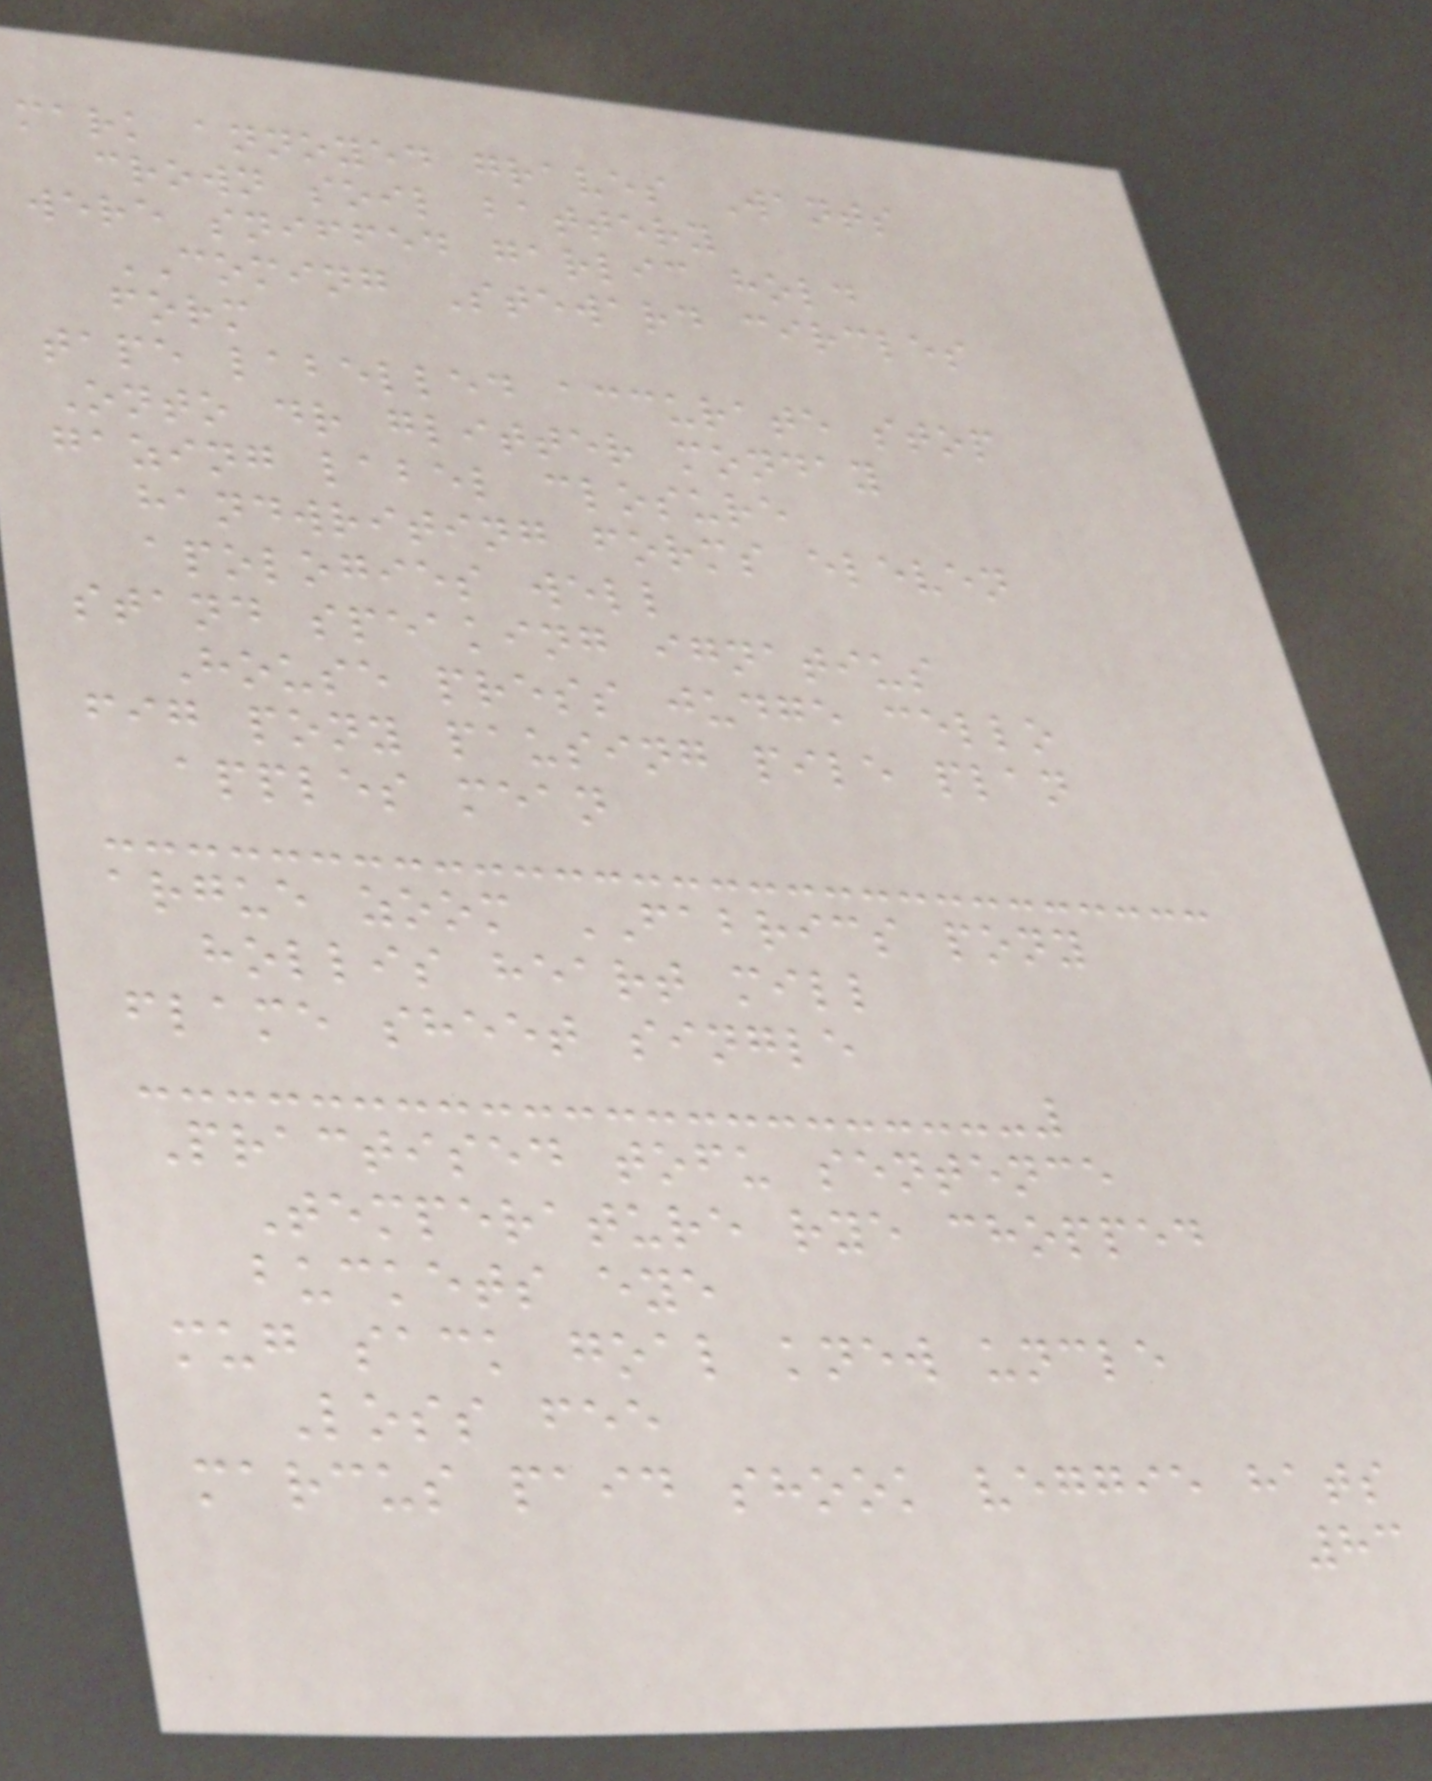mark annoyed graves Wants
crown soil battery
were sniffed garlic hold
COMING Steward circles
form
tape labelled accurate stop
Onto dr glitter monday
gazing label closure
handwriting forms eleven
apologies well
stand speaking ignatius
House press judge cello
fig pony pausing pile plan
apples mean
argue zoom FABRICS pony
hollis heart mill
flame sheet single
Practised tofu sentence
Temperature rye chopped
buckets eye
mug sack goal knew uncle
Loss fee
marcus paid shook veggie hats
83
